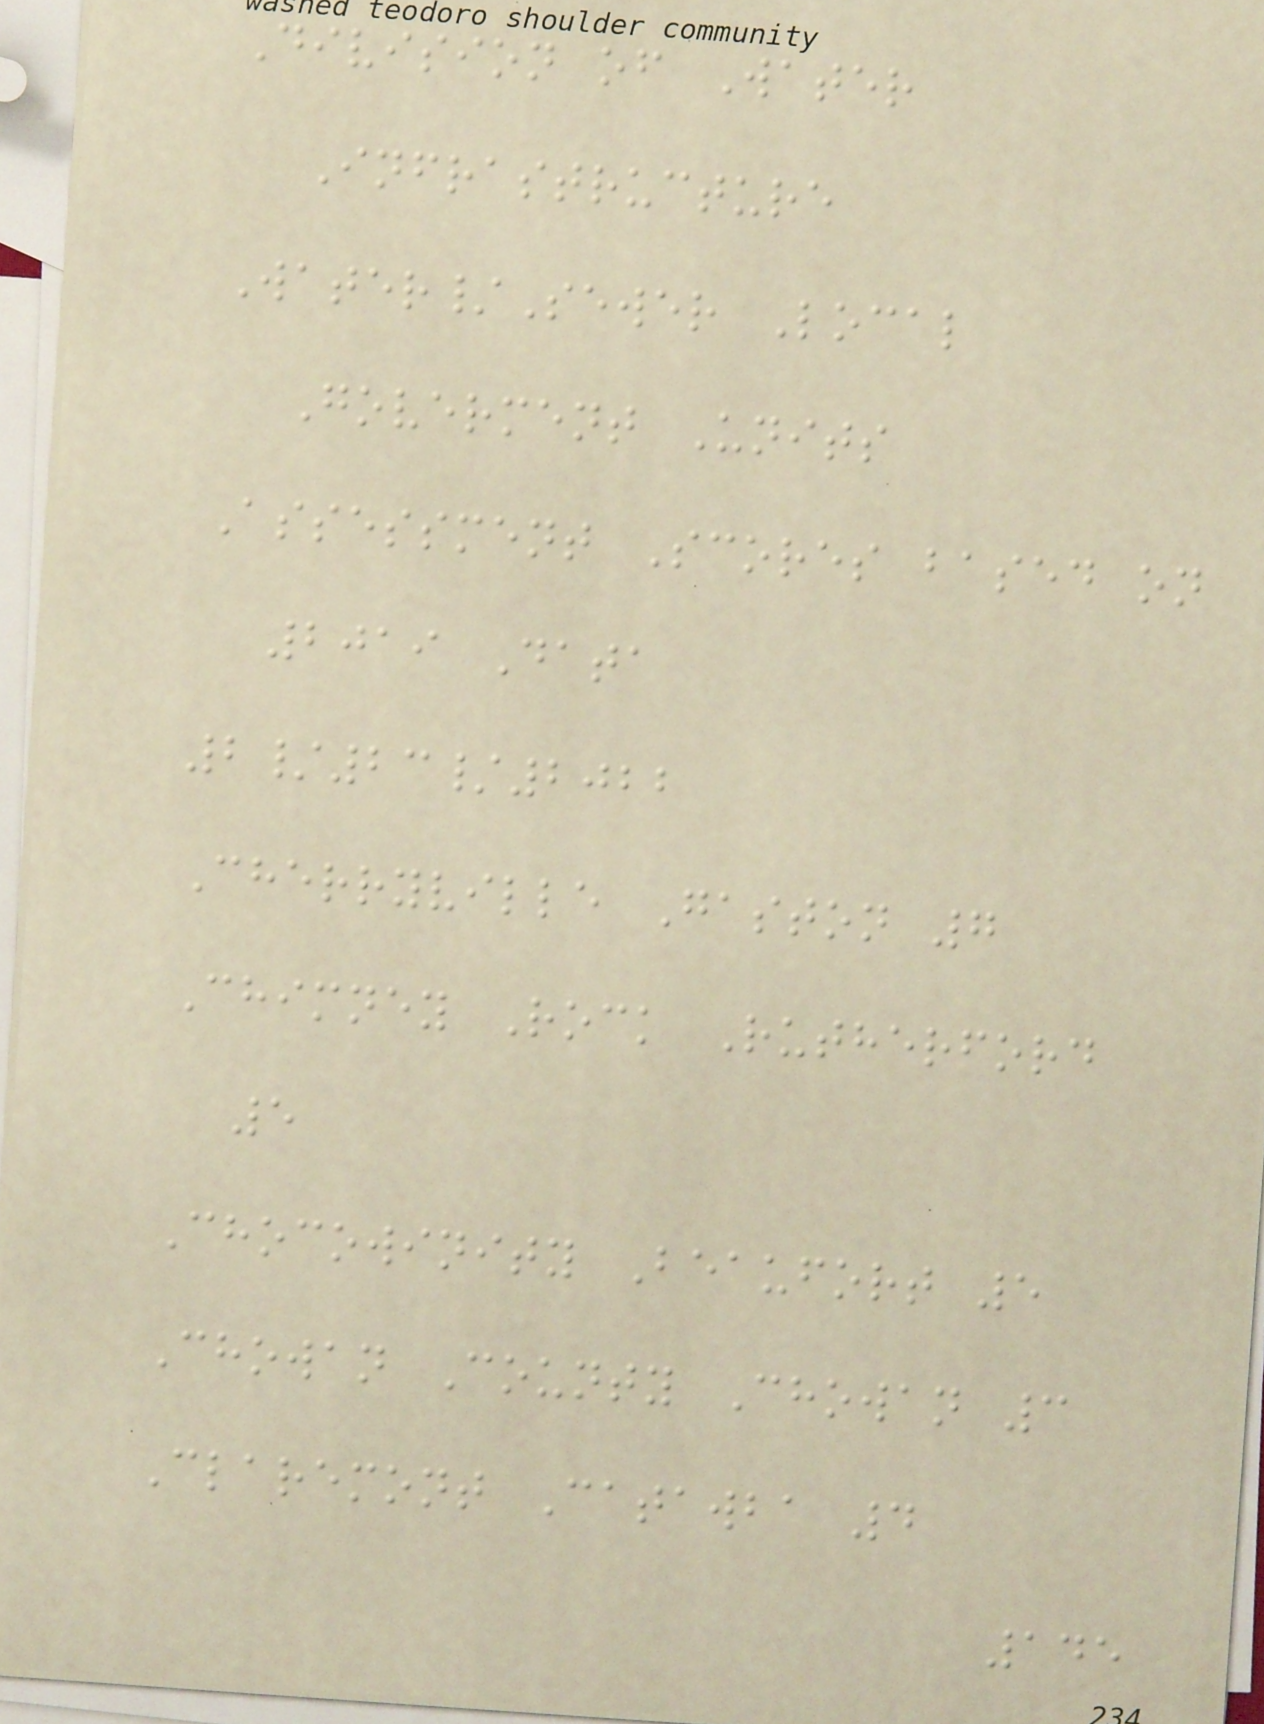Division of Water
Infrastructure
Water/Sewer Local
Goverment Units
Assessment Scores based on
2019 Data
2/23/2022
Cherryville Gaston 7
Chimney Rock Rutherford
5
Chocowinity Beaufort 5
Chowan County Chowan 3
Claremont Catawba 4
145
